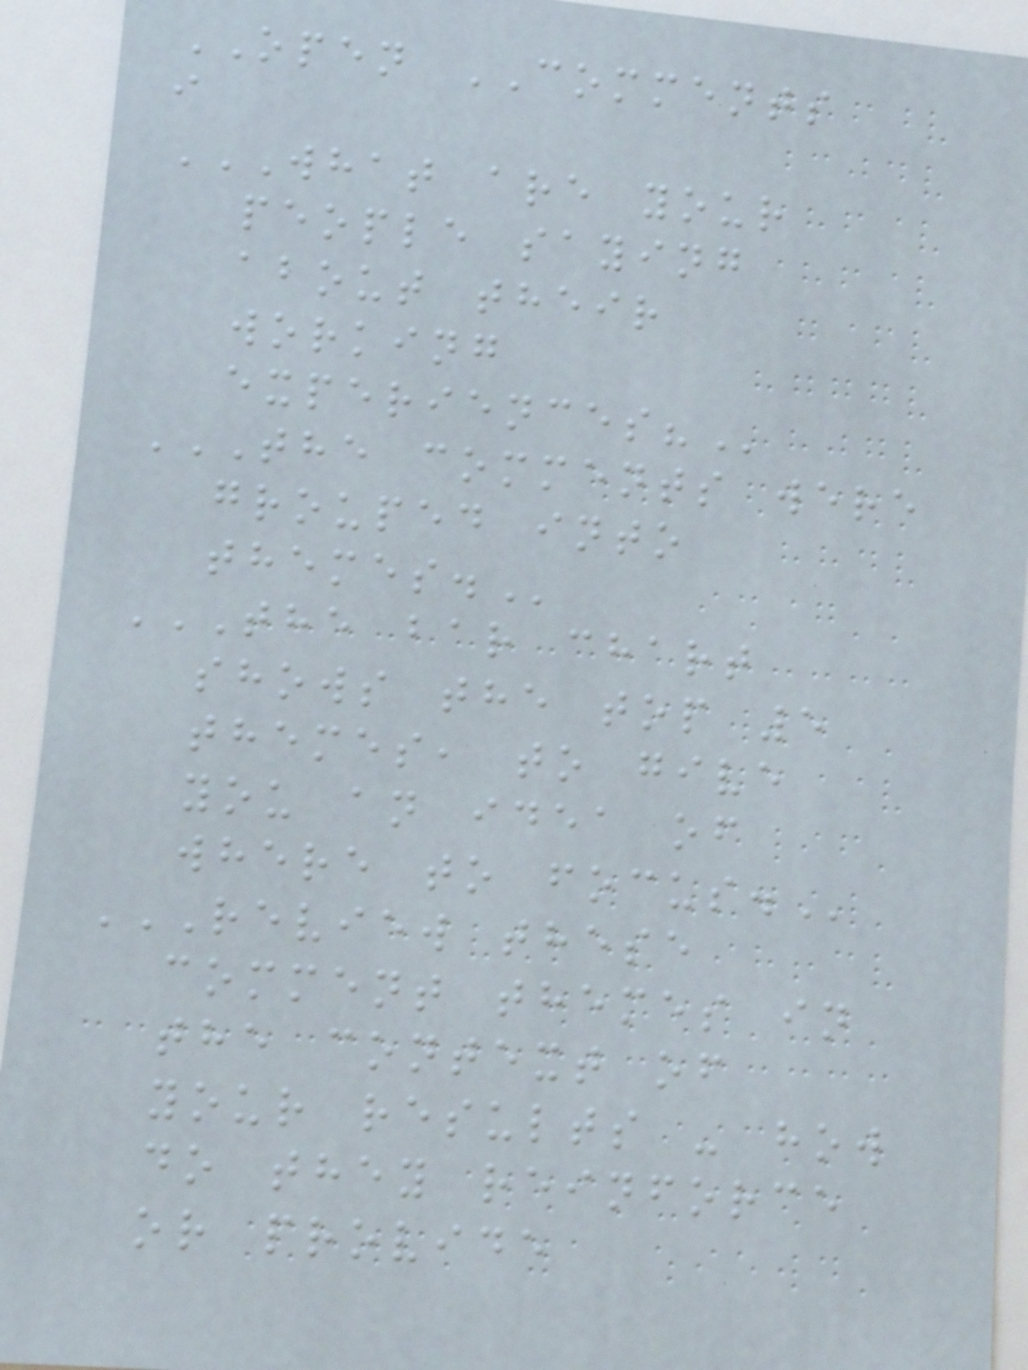OPEN COMMENTS
i
WHAT ARE YOUR
PEOPLE SAYING
ABOUT THEIR
WORKING
EXPERIENCES?
THE COMMENTS WERE
GROUPED INTO
THEMES.
THE BAR CHART
SHOWS THE TOP 5
THEMES, TO GIVE
YOU AN IDEA OF
WHERE TO FOCUS.
REVIEW THESE
COMMENT THEMES IN
THE CONTEXT OF
YOUR RESULTS - HOW
DO THEY REINFORCE
OR PROVIDE
